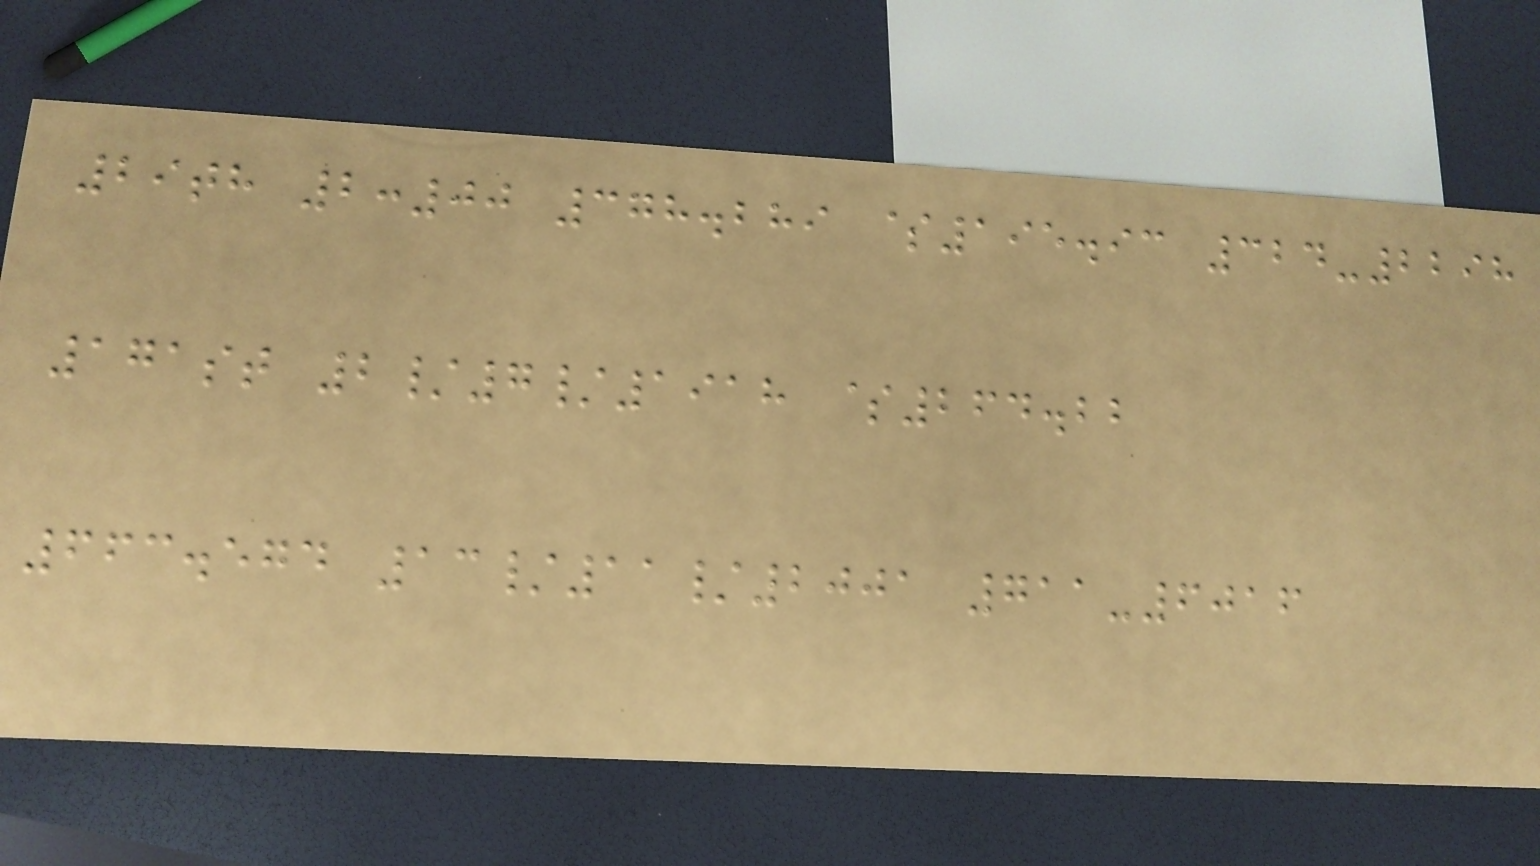29th 2:00 378.289 $195.93 324-2298
171st 2/7/1918 $264.22
663.574 13/11/2001 711-6016
